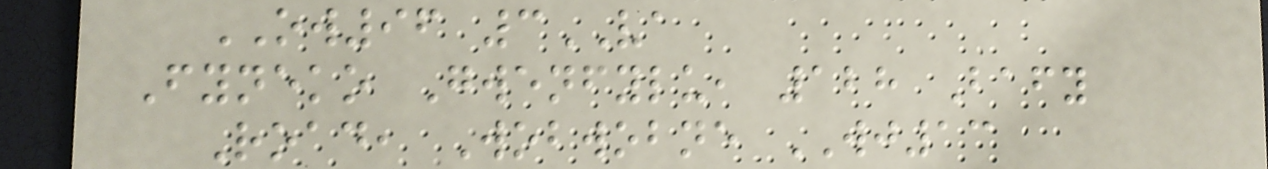OW96 3VA
Fyneko Gwenfylu, 128 Bafy
Road, Wobwobne WJ13
